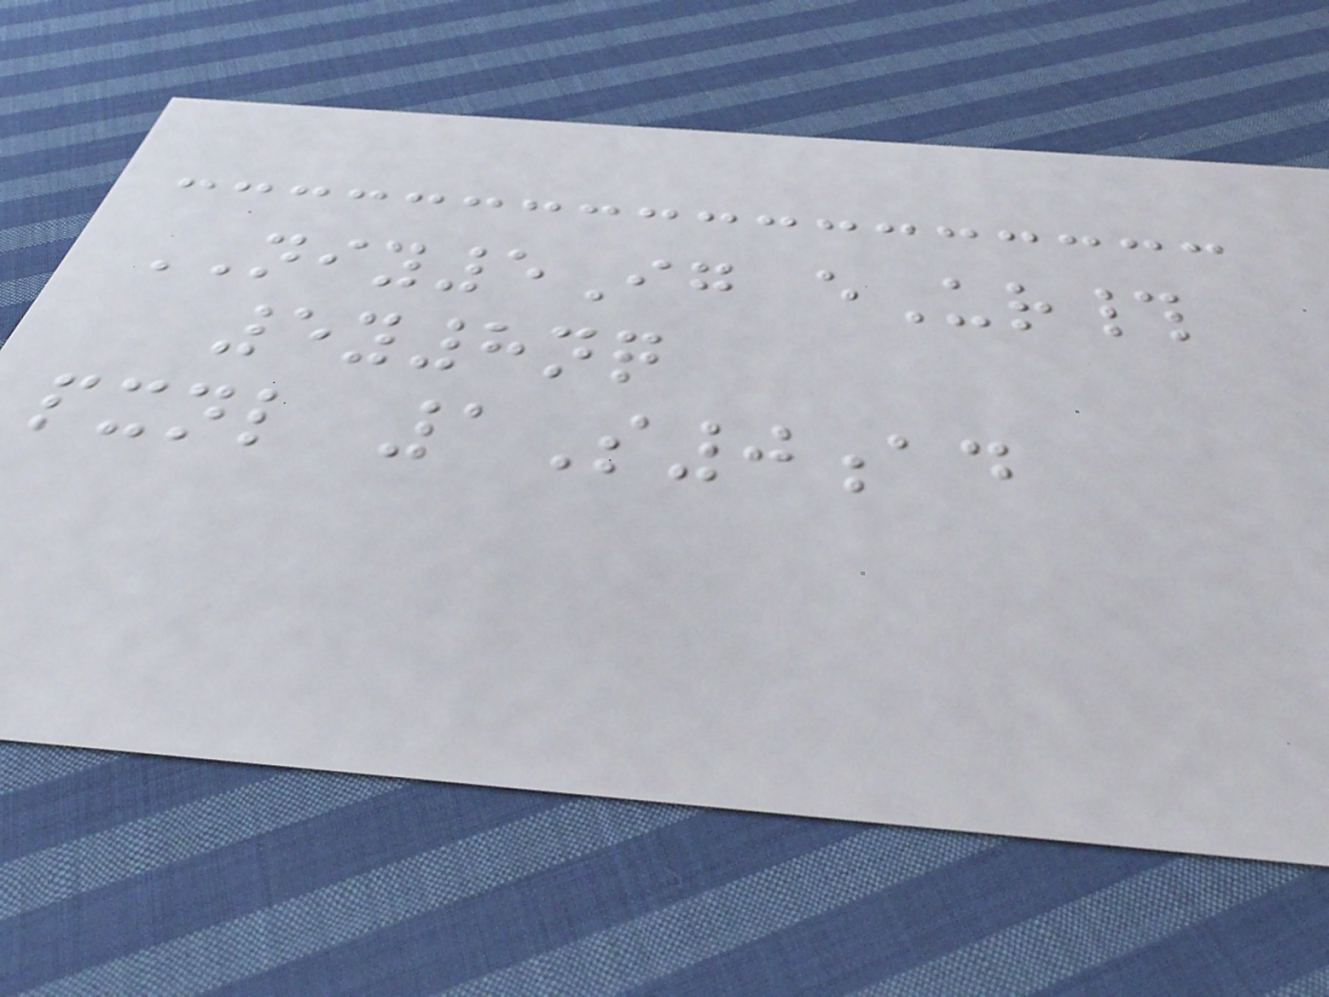NIY5Ig eUr#
5y8nq
pxnl 1S0ad
